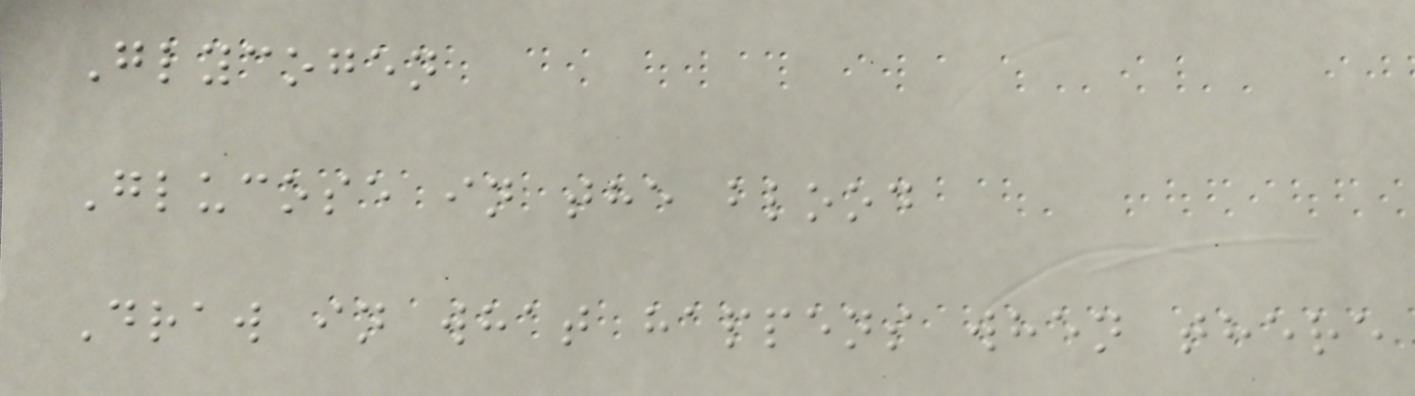Glycogen
Glucose in the blood
Draw in what happens when there
